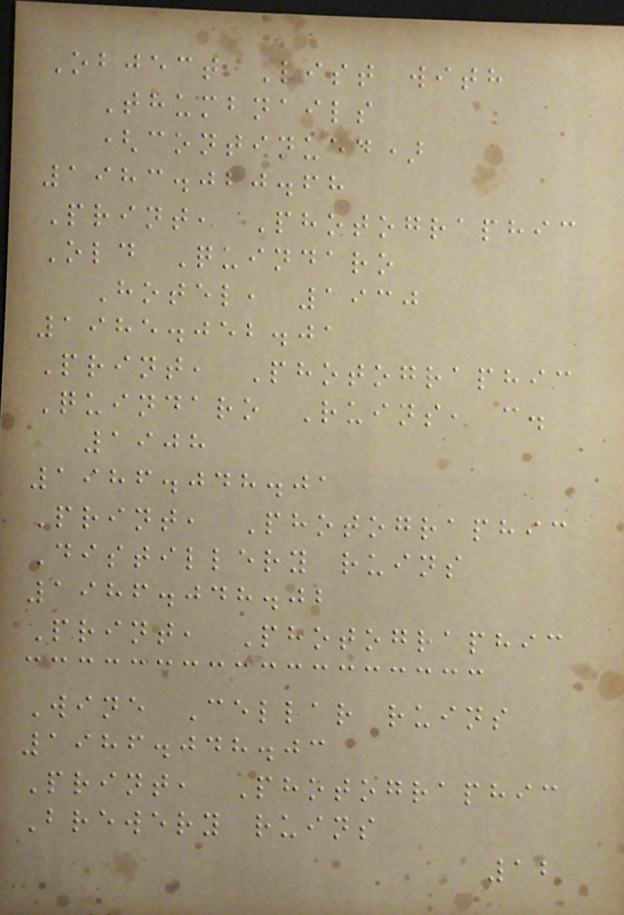Object List with
Thumbnails
(continued)
1983.020.68
Print, Photographic
Old Quindaro
Hotel, 1930
1985.052.01
Print, Photographic
Quindaro Ruins, c.
1908
1986.048.01
Print, Photographic
Distillery ruins
1986.048.02
Print, Photographic
Wine Cellar ruins
1986.048.03
Print, Photographic
Brewery ruins
12
